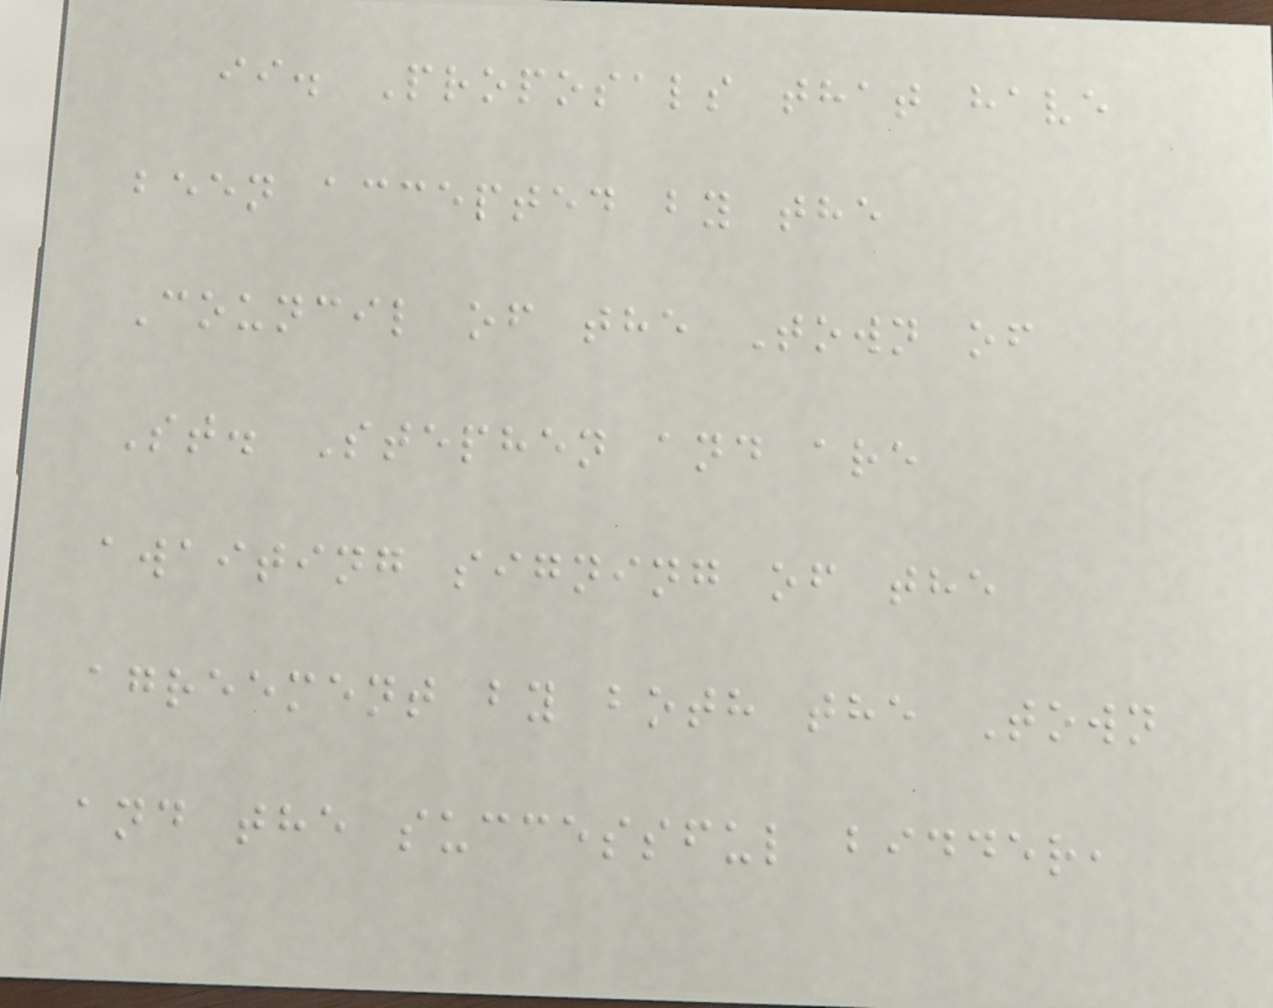ii. Proposals that have
been accepted by the
Council of the Town of
St. Stephen and are
awaiting signing of the
agreement by both the Town
and the successful bidder,
